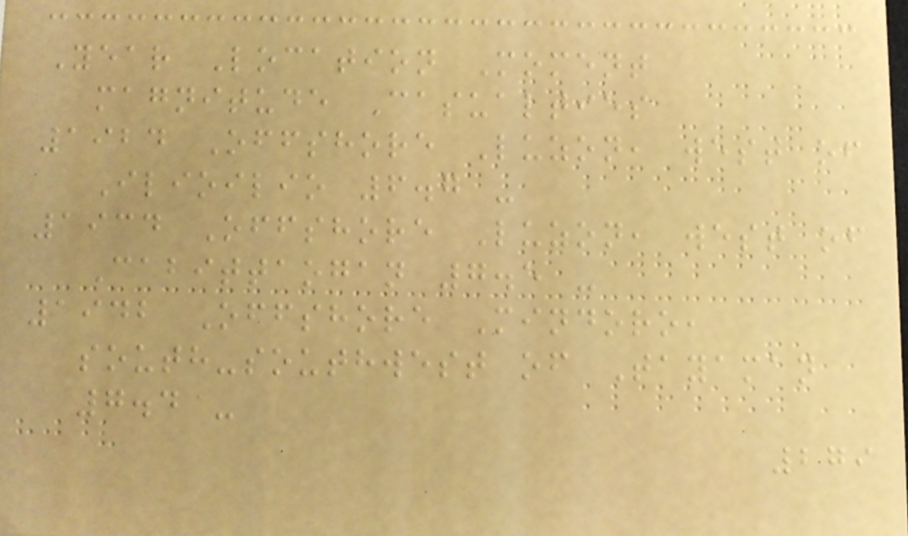Year Location Moment
magnitude Casualties
1924 Offshore Luzon, west of
Ilioilio 6.7 -
1934 Offshore Luzon, west of
Cabittaogan 7.5 -
1942 Offshore Mindoro,
south-southwest of Tayaman
7.4 -
279
